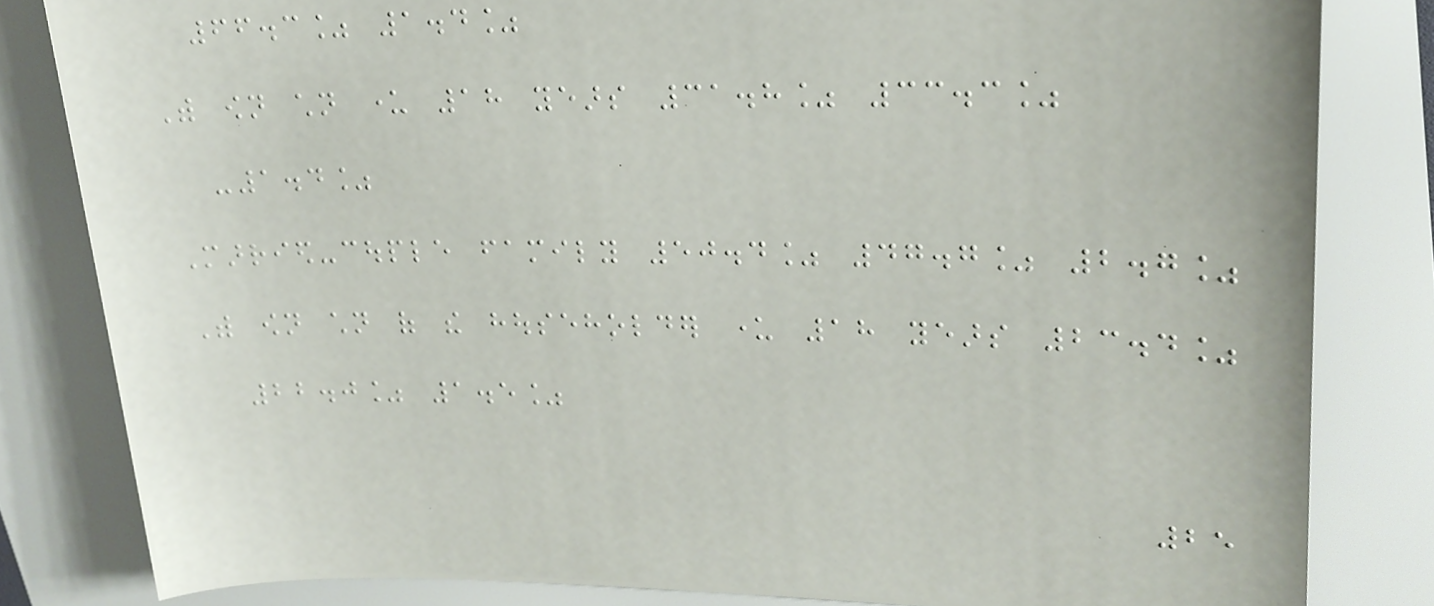66.3% 1.4%
With own children under 18 years 31.8% 33.3%
-1.4%
Married-couple family 50.4% 47.7% 2.7%
With own children of the householder under 18 years 23.4%
22.0% 1.5%
25
